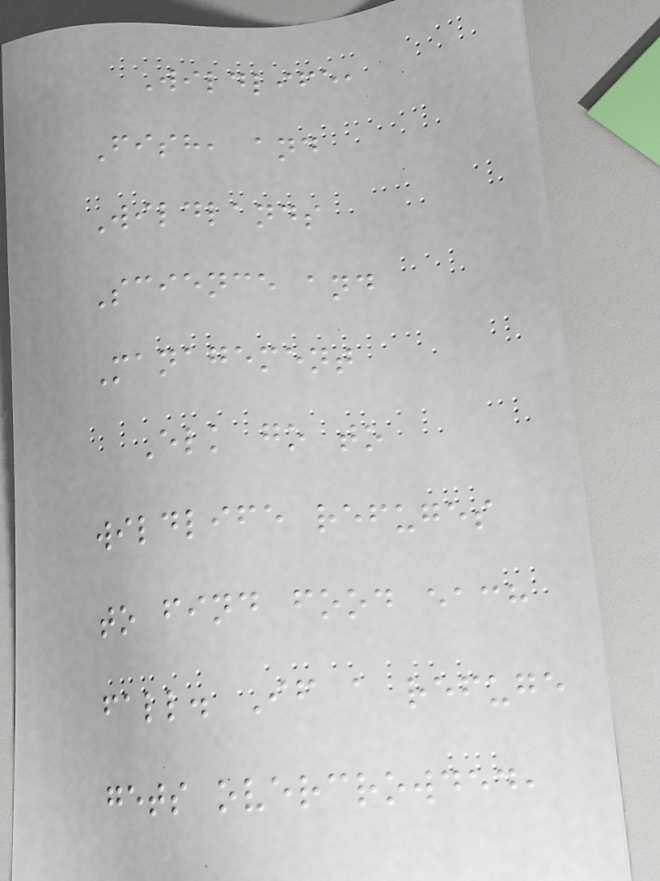Wildlife,
Fish, and
Wildlands
Science and
Management
Elk go to
wildlife refuges
to find food each
fall. If a refuge
gets overcrowded,
